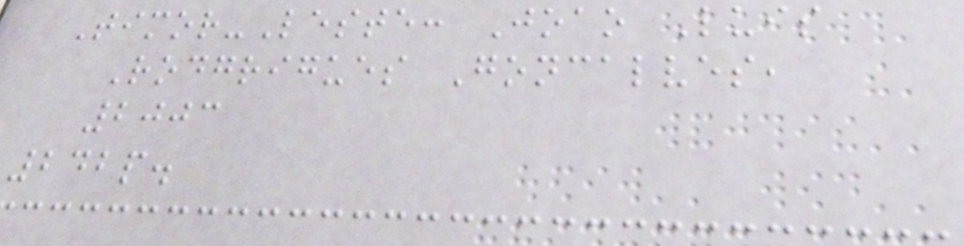Timor-Leste: Joao Luis
Rodgrigues Goncalves,
2003
242p.
